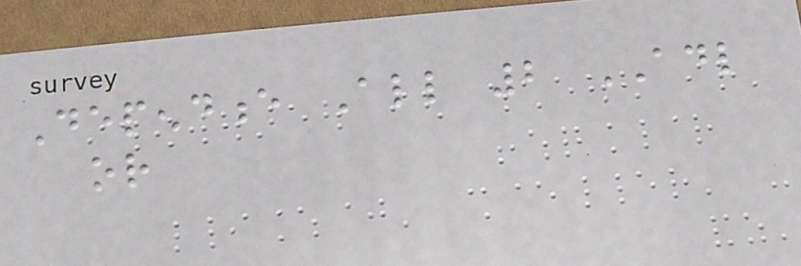Dependence All 2 ADL
or
